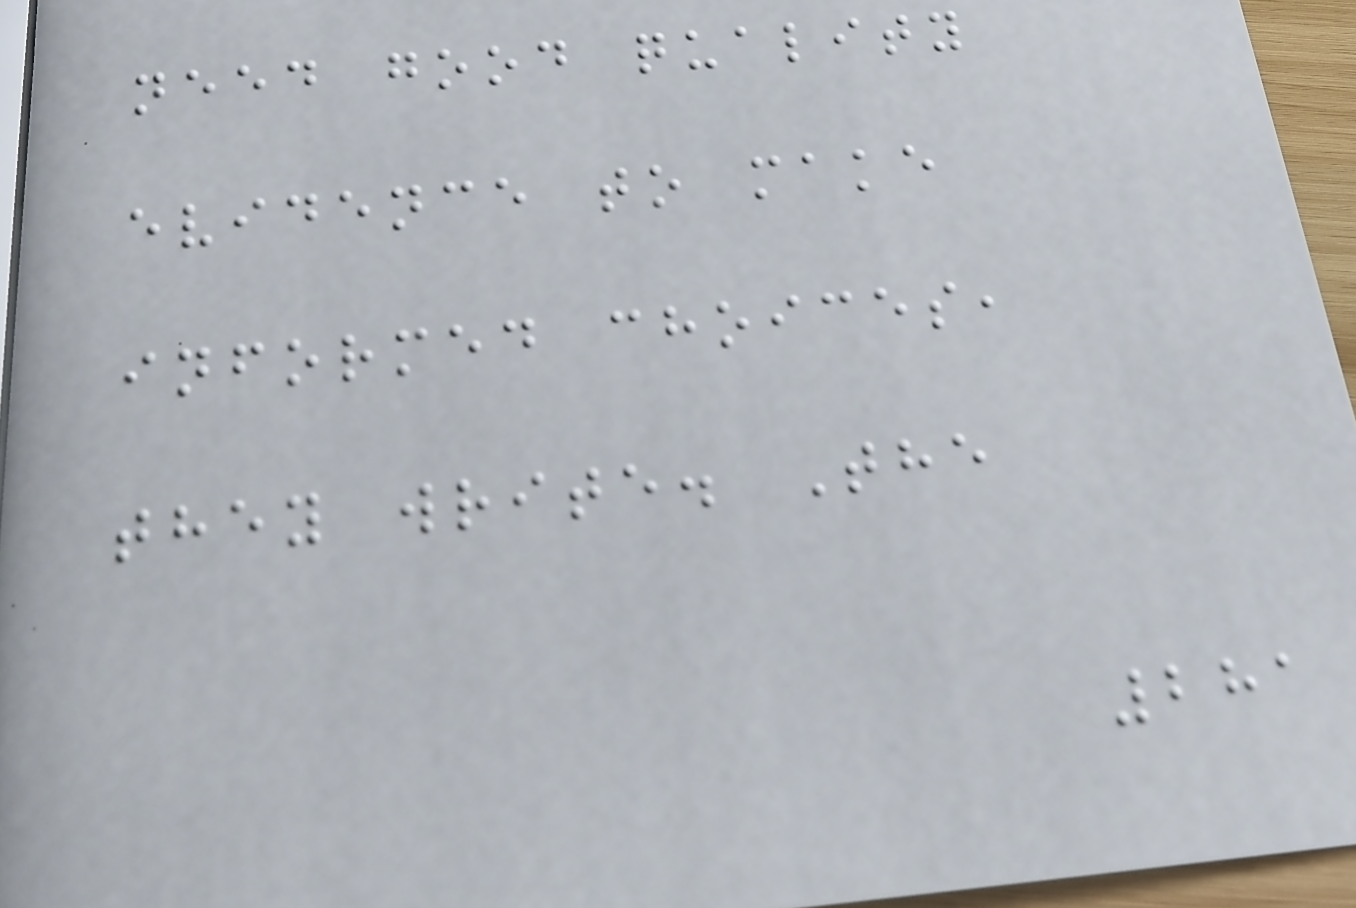need good quality
evidence to make
informed choices,
they write. The
281
